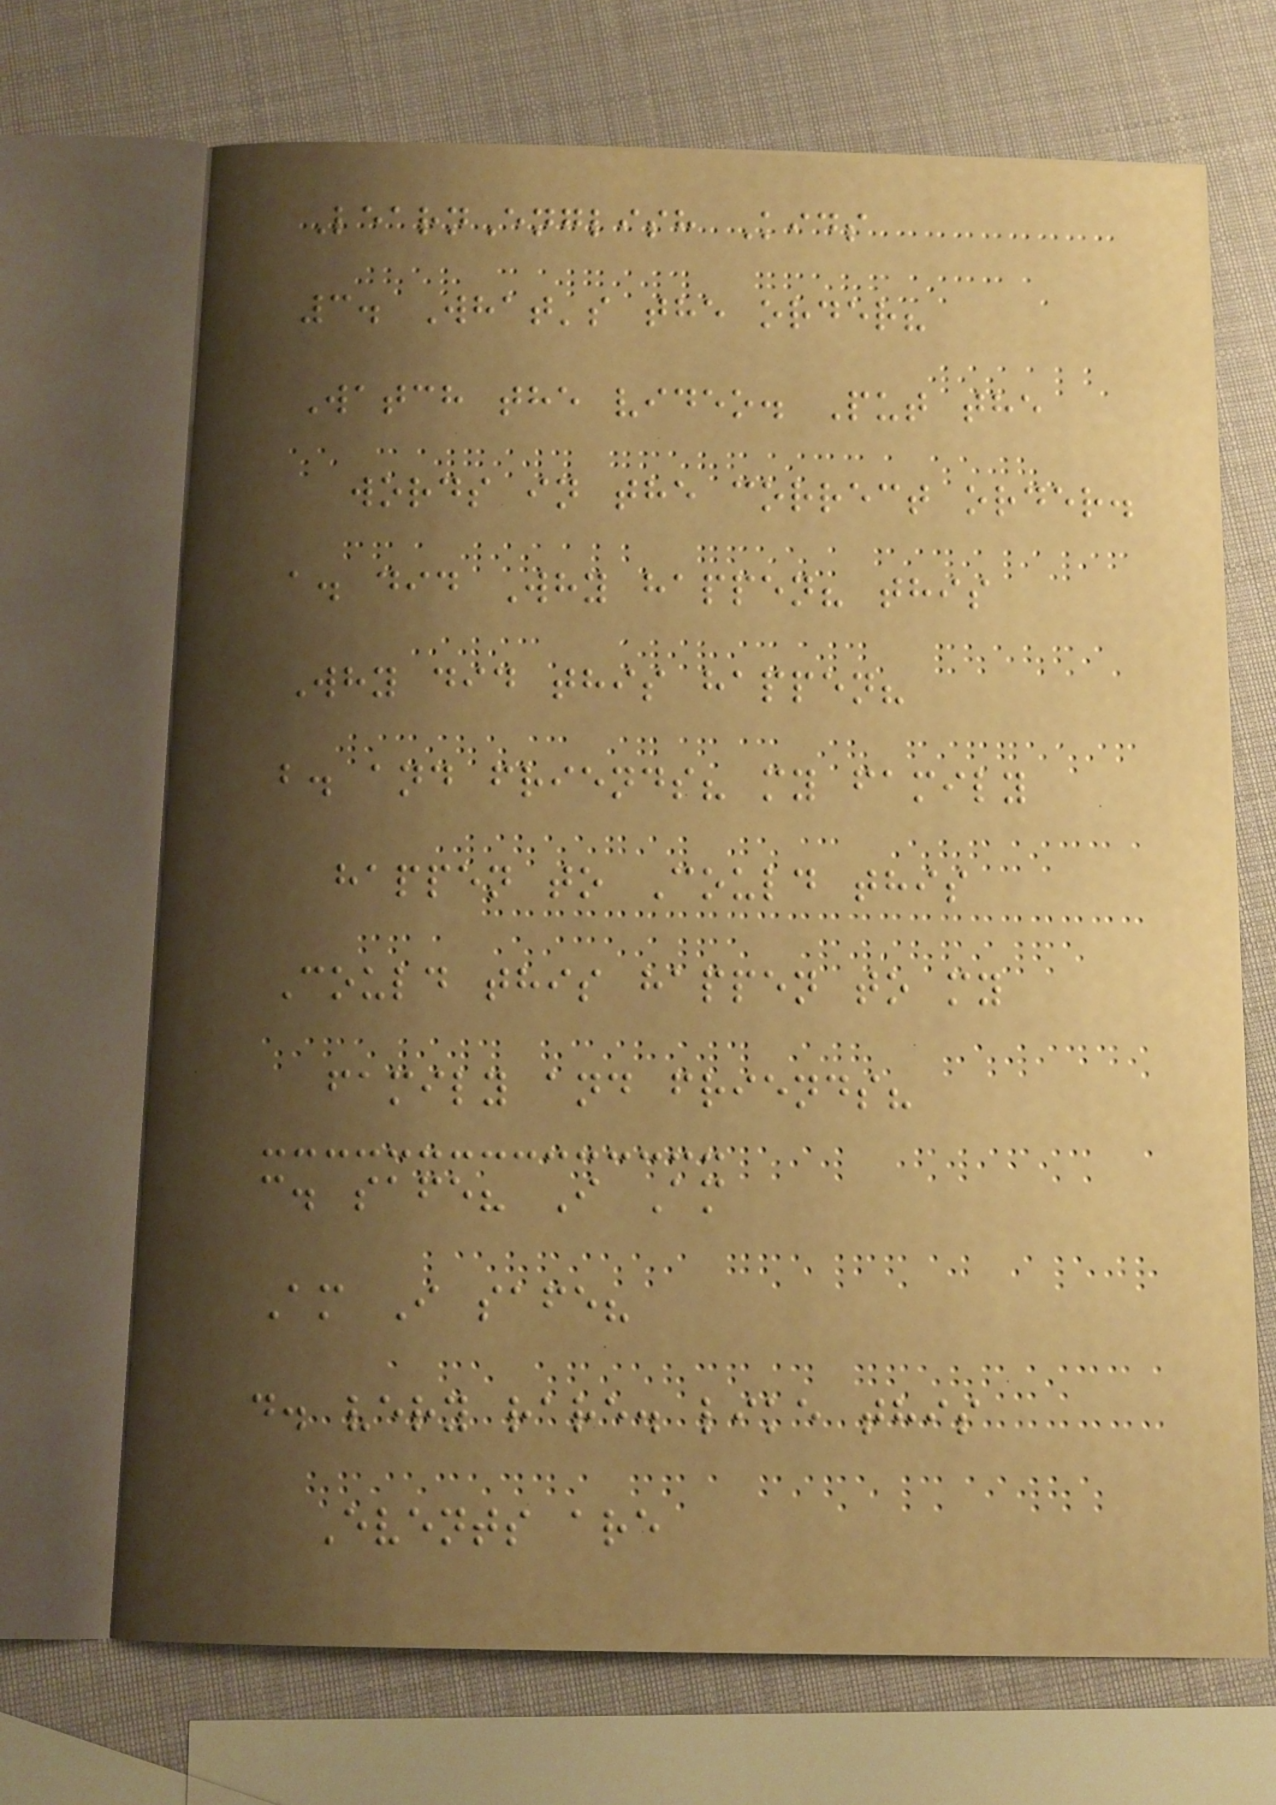LearnEnglish Kids
3. What's the order?
Watch the video. Put the
words in the correct order.
a. did Why happen? this
Why did this happen?
b. and friends? my family
happen to Could this
Could this happen to my
family and friends?
c. safe? I Am
Am I safe?
d. very rare. like this
Events are
